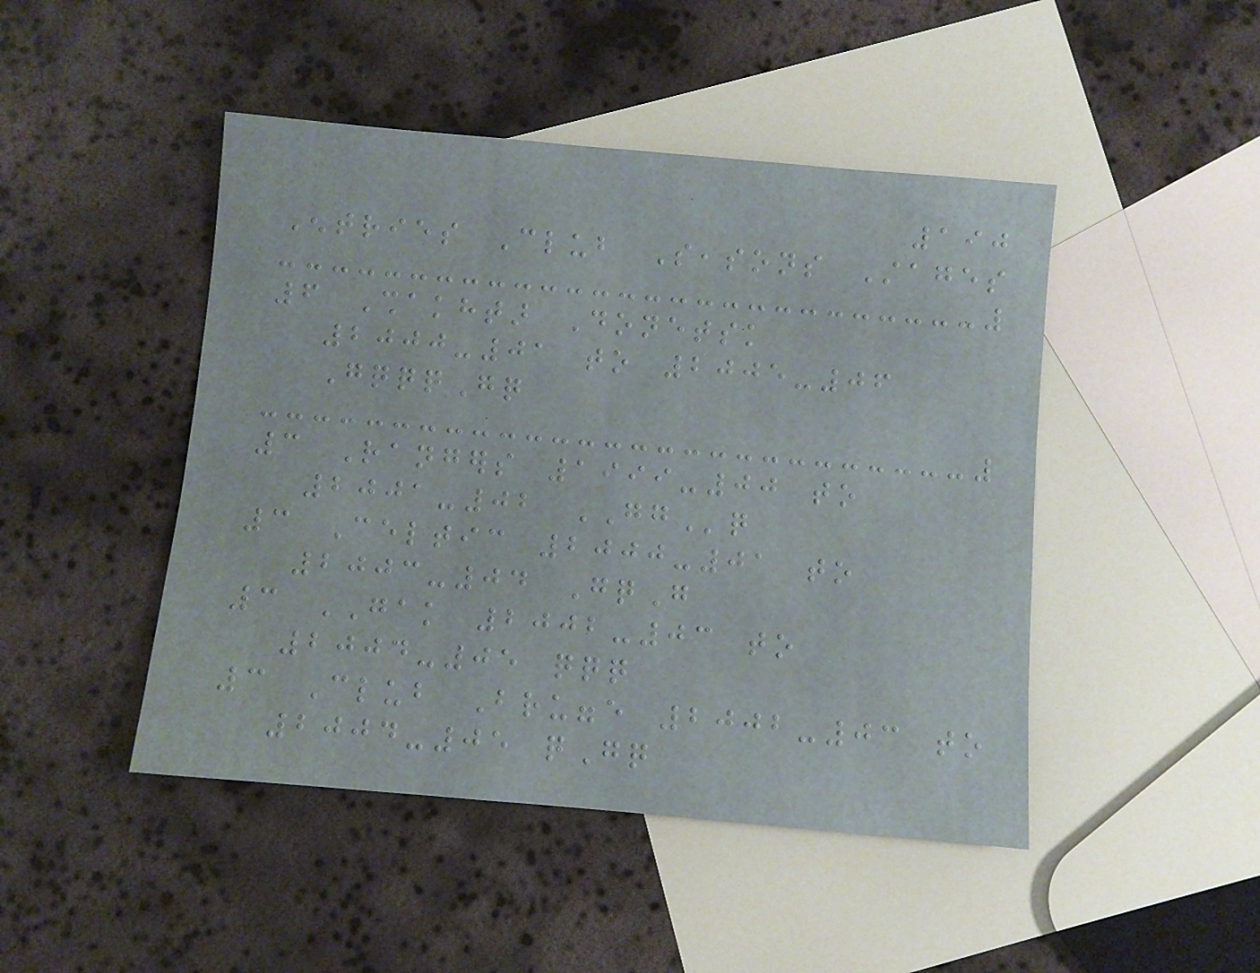190
Entries Club Seasons Stages
6 Shakhtar Donetsk
2000-01 to 2005-06
GqqqGq
3 Rangers 1999-00 to
2001-02 GGq
3 Celtic 2000-01 to
2003-04 GqG
3 GAK 2002-03 to
2004-05 qqq
3 Club Brugge 2002-03 to
2004-05 qGq
